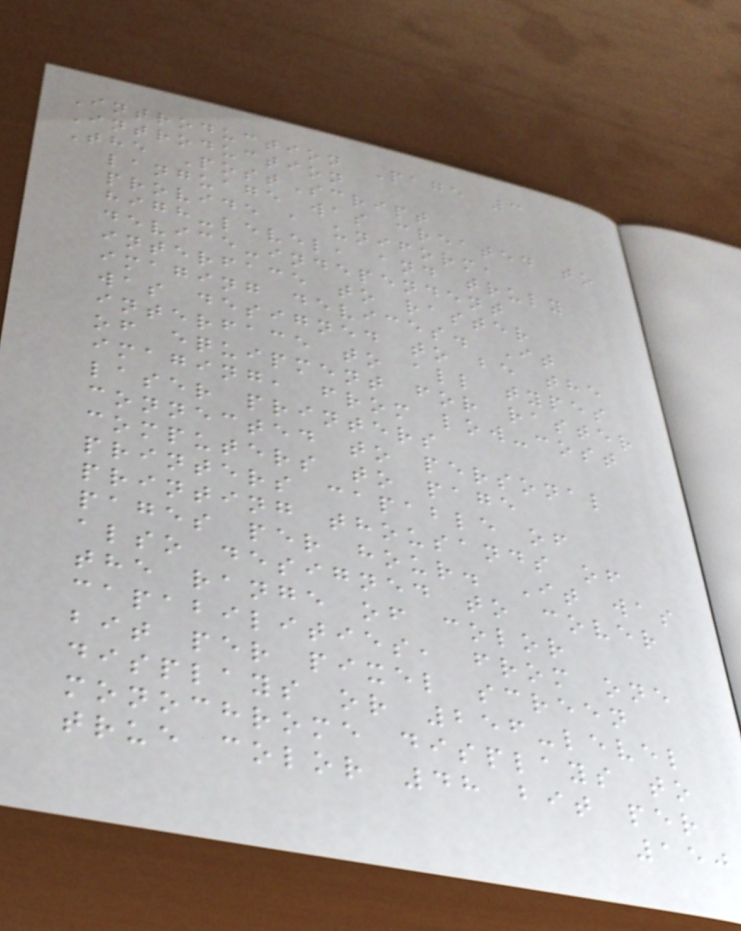Introduction Page 3
Introduction
The PostScript
language was created to
provide a uniform,
high-level, and truly
device-independent
interface to raster
imaging devices. It
was designed to be the
interface to all types
of equipment for raster
imaging, from low-cost
laser printers
connected to personal
computers to page
printers capable of
printing thousands of
pages per hour. It was
also designed to cover
the range of color
capabilities, from one
bit per pixel screen
displays or 256-level
monochrome displays to
true color 48 bit per
150
